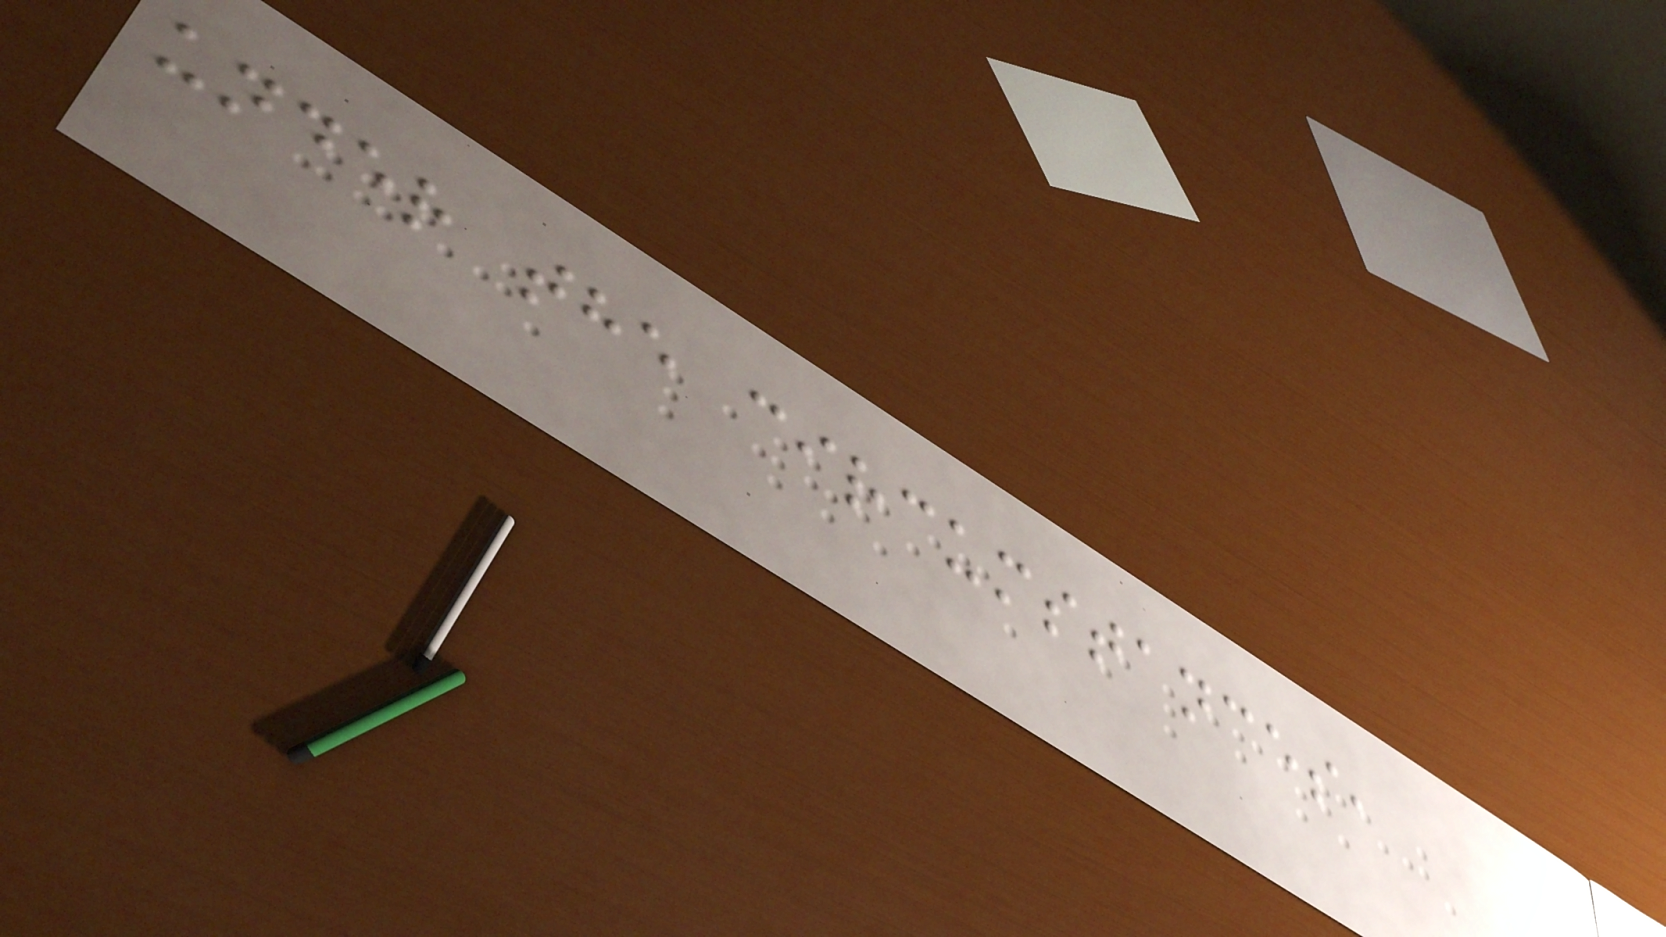under the circumstances,
